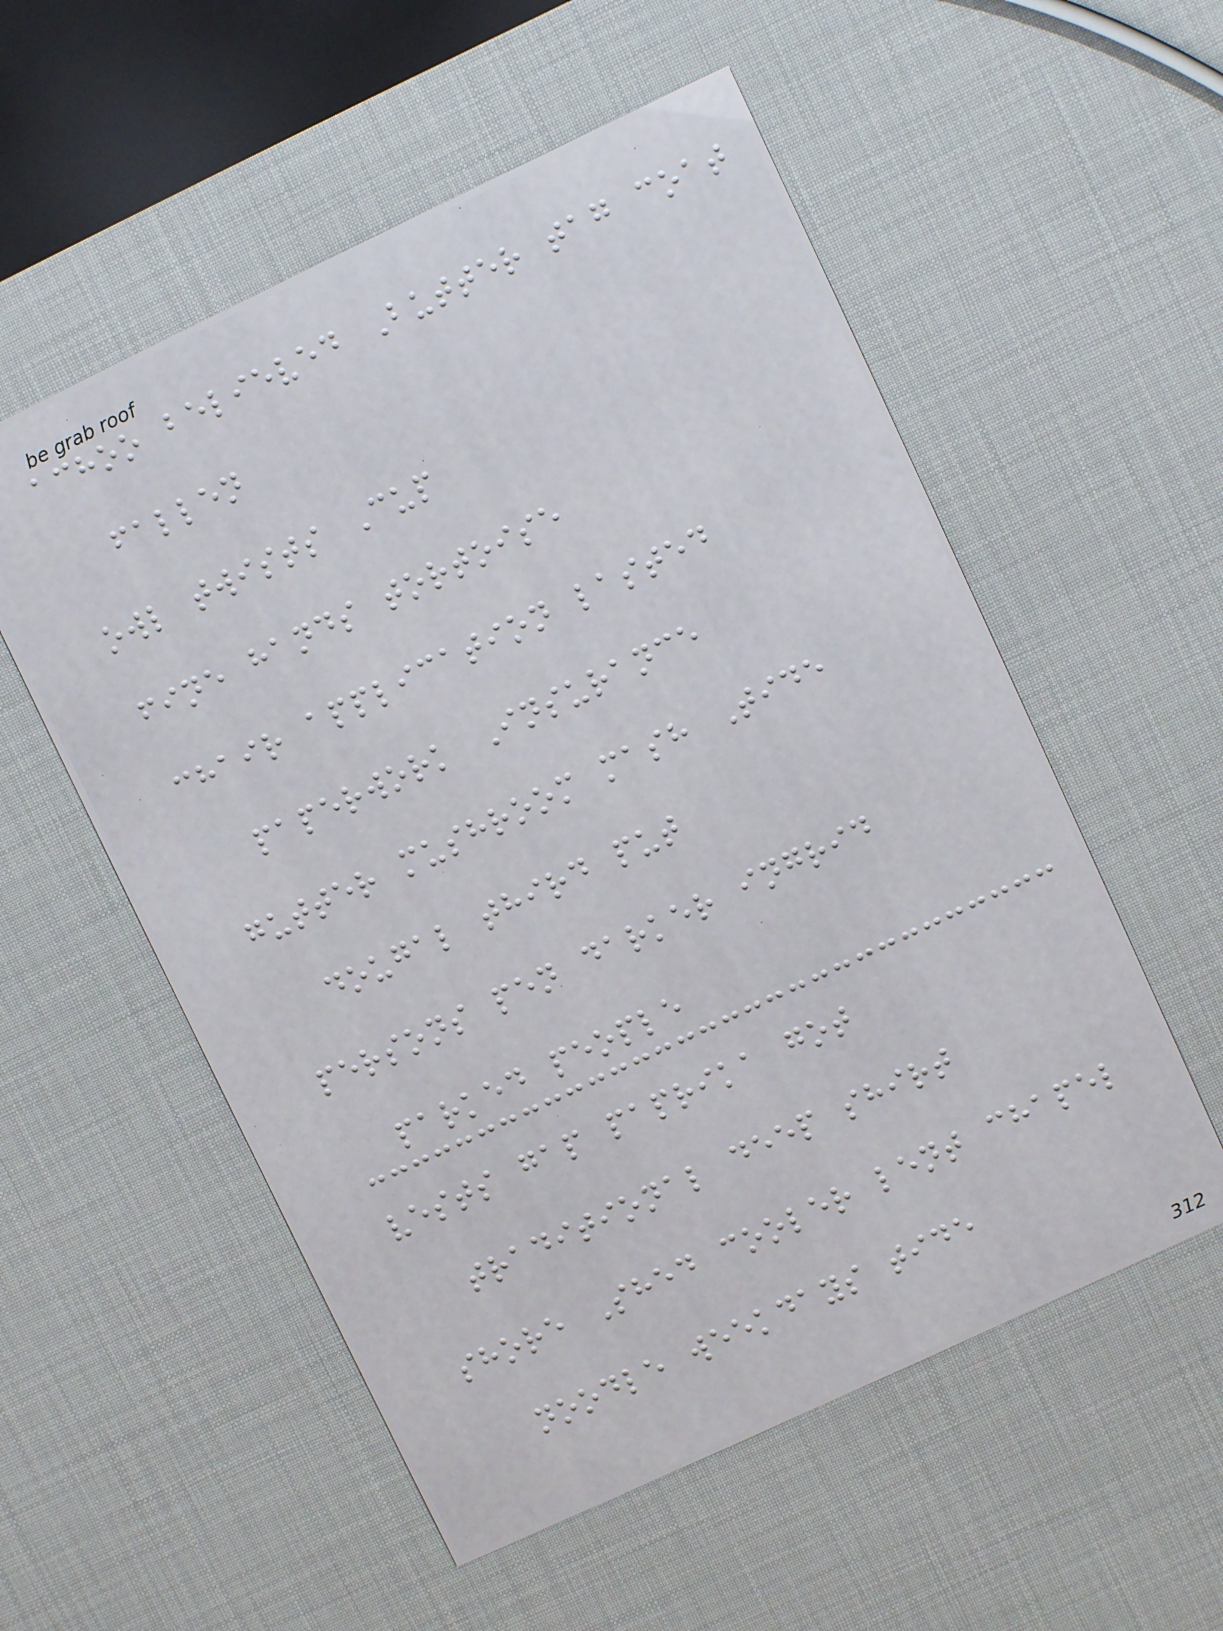achoo believed Butter tag coat
fallen
owl twists Cup
fine hands tortoise
chair application lasted
paperwork Insurance
gutter mushroom mash Tide
dougal third put
persons pen darker ingrid
parked people
vests gap paprika got
traditional deep shirt
shore Shed cooler lent chapel
noodle weekdays tide
